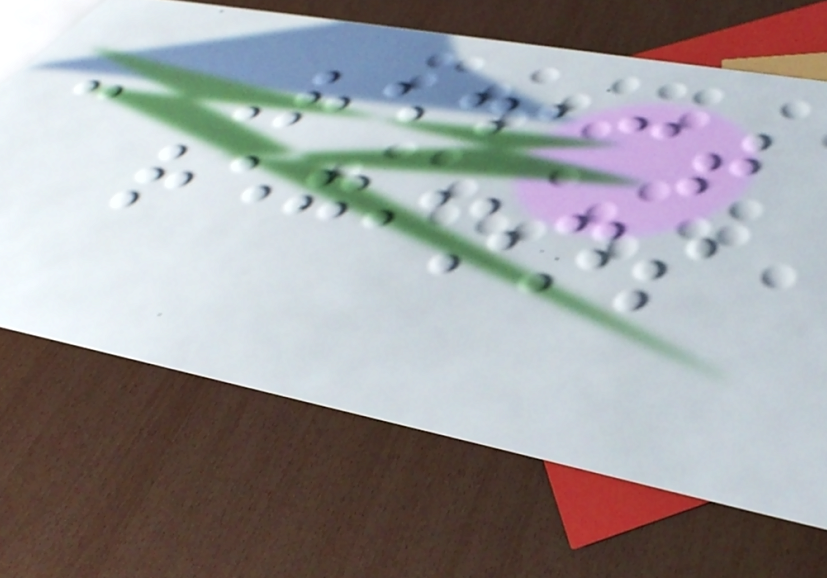- Redact
regions
